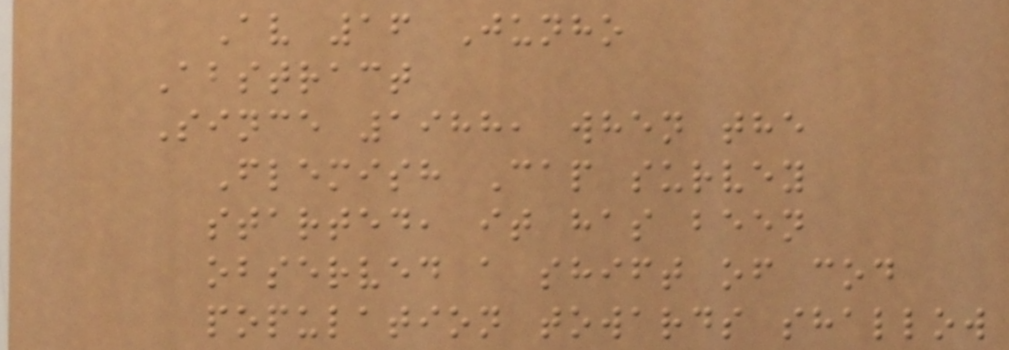Av 16 Junho
Abstract
Since 1988, when the
Flemish Cap survey
started, it has been
observed a shift of cod
population towards shallow
